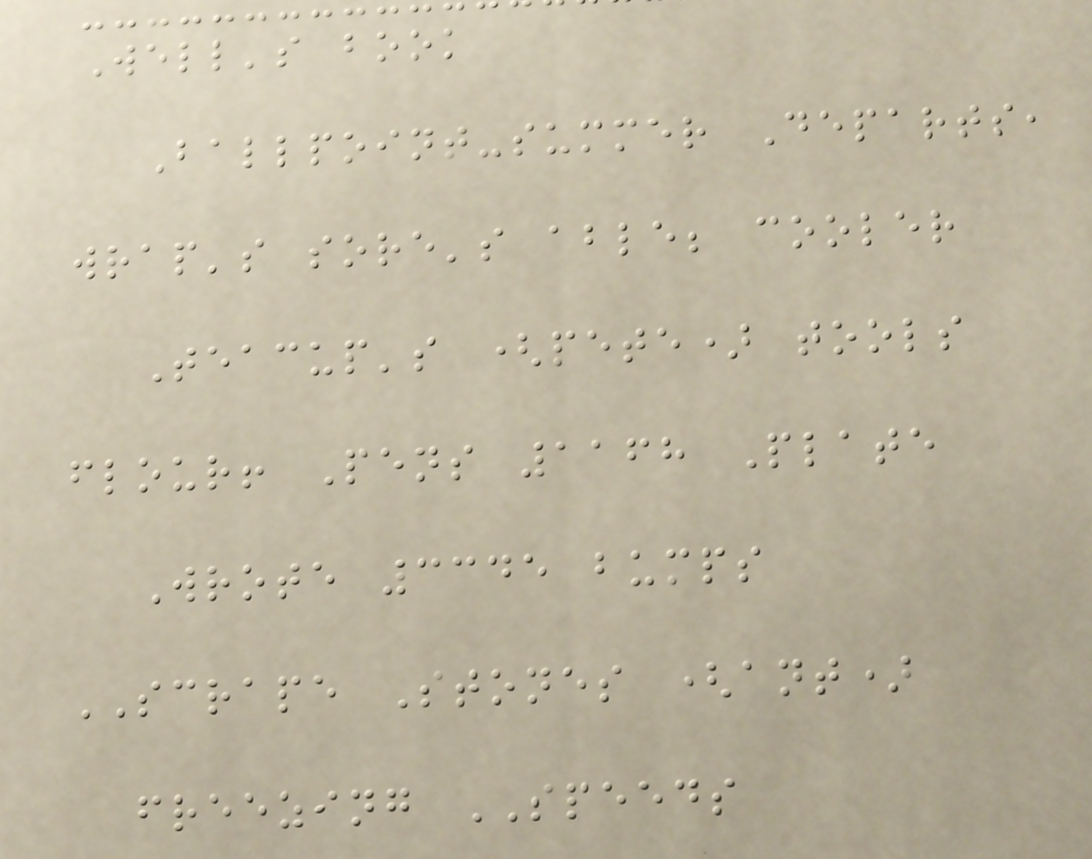Well's book
Ballpoint-summer Departs,
wrap's sore's able; cooler
Teacup's (pete) tools
flour! Pens 1168 Plate
Wrote 3345 bumps
SCRAPE Stones (ant)
freezing SPEEDS
